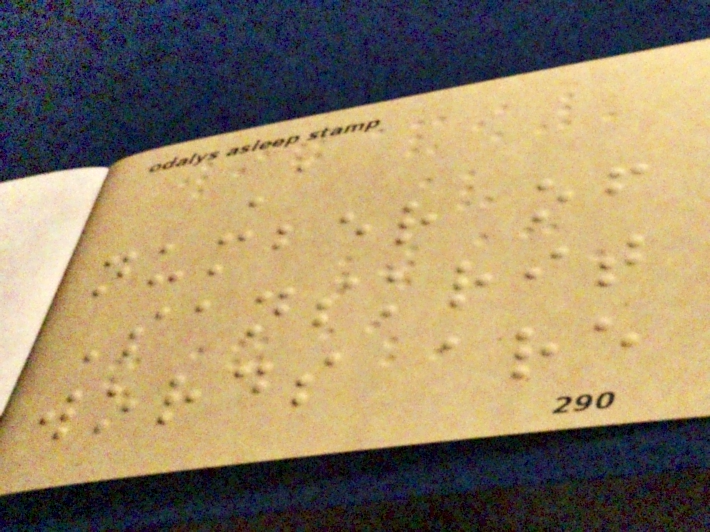A
number of
Sanskrit
words are
